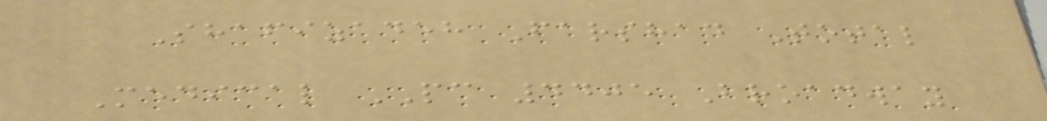Shafizadeh Farshad Total
Medical PC 4405 Broadway
